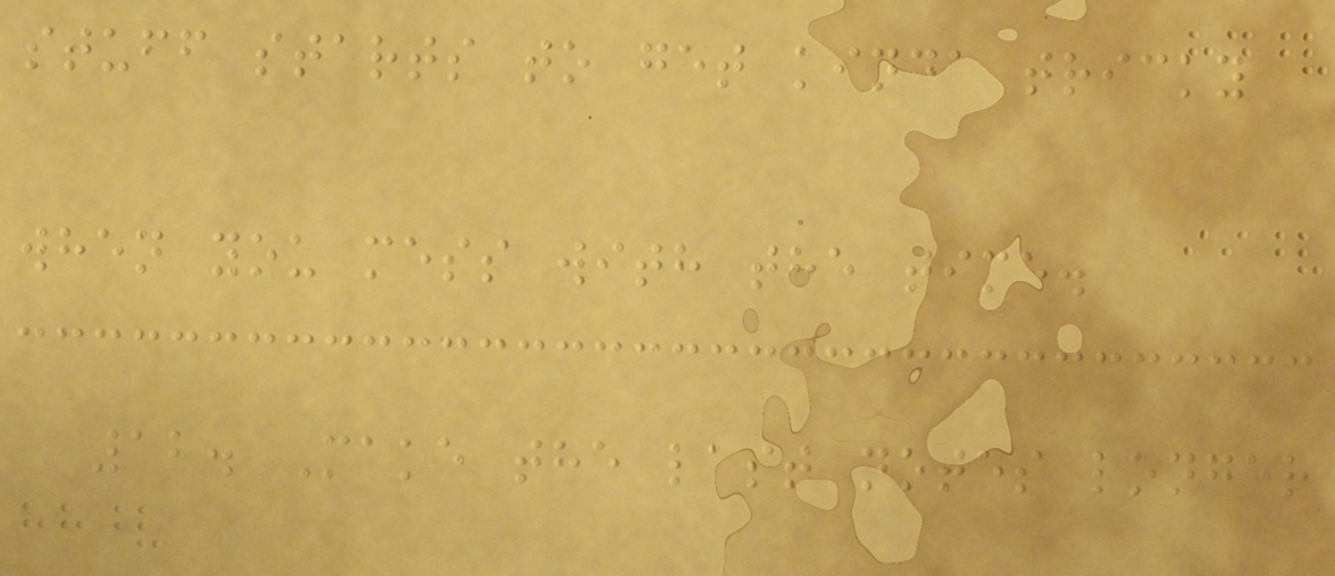stuff starts to get kinda tricky
when you mess with the time.
12. Make the last notes longer
